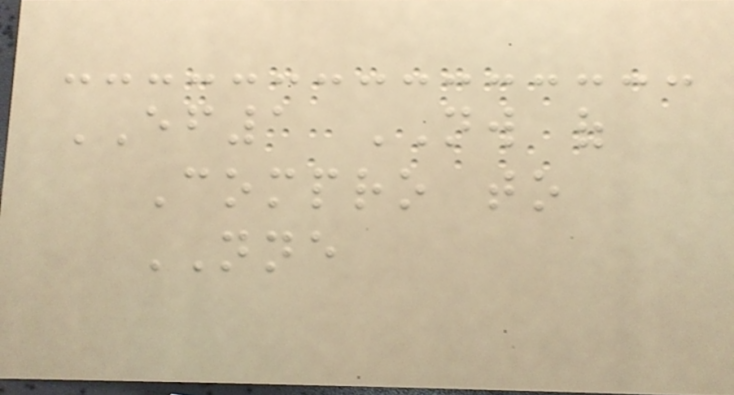EF1 NW of
Compro to
NNE
